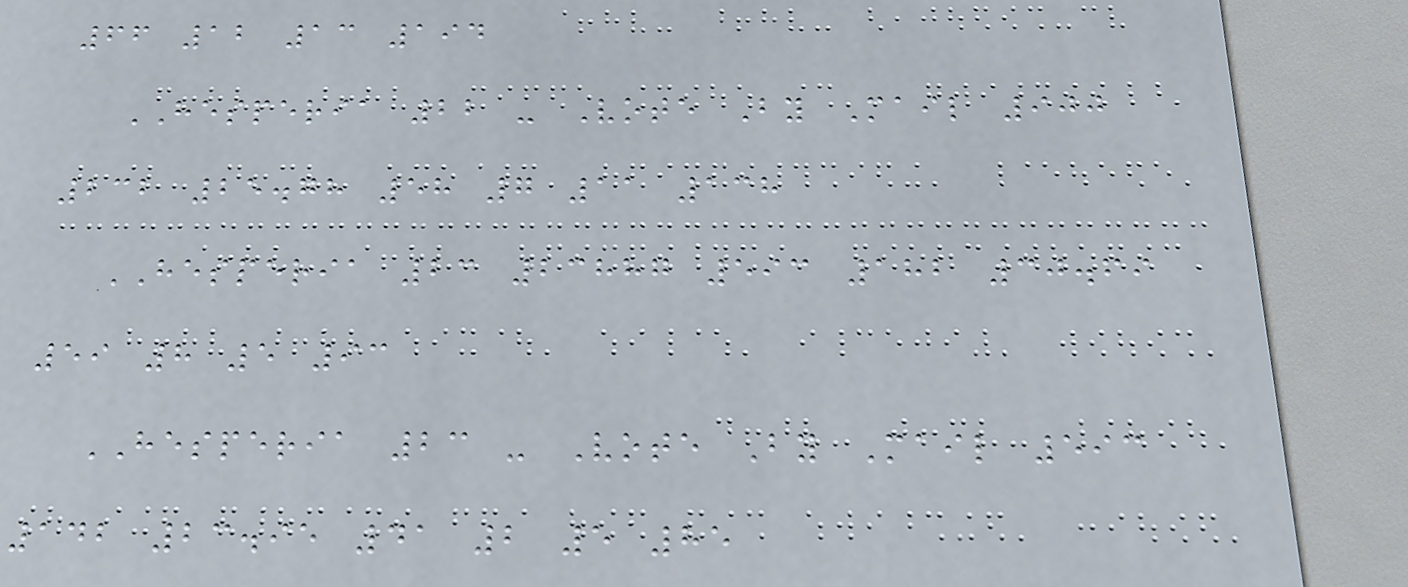66 12 13 194
HESPERIA 22 - Vote By Mail 900
232 25.78 58 7 11 138
HESPERIA 23 23887 593 182 30.69
59 8 5 93
HESPERIA 23 - Vote By Mail 593
142 23.95 41 2 5 85
